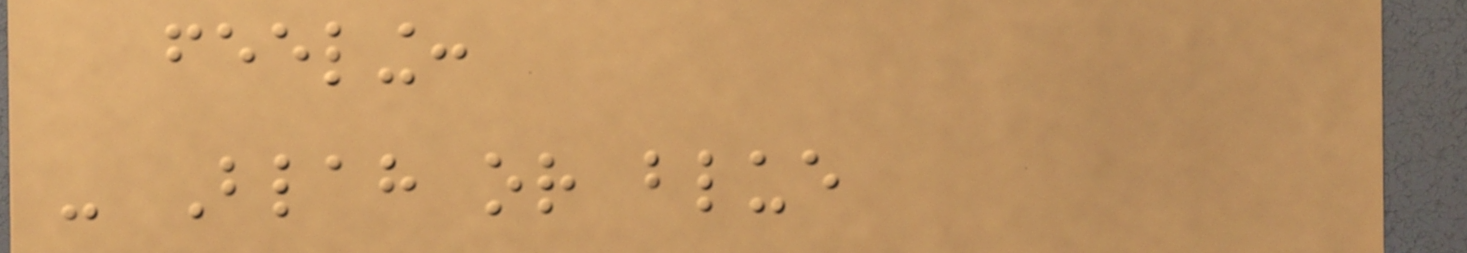feeling:
- Blah or blue
